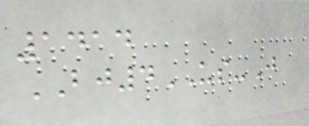1414
BJ4US-J
